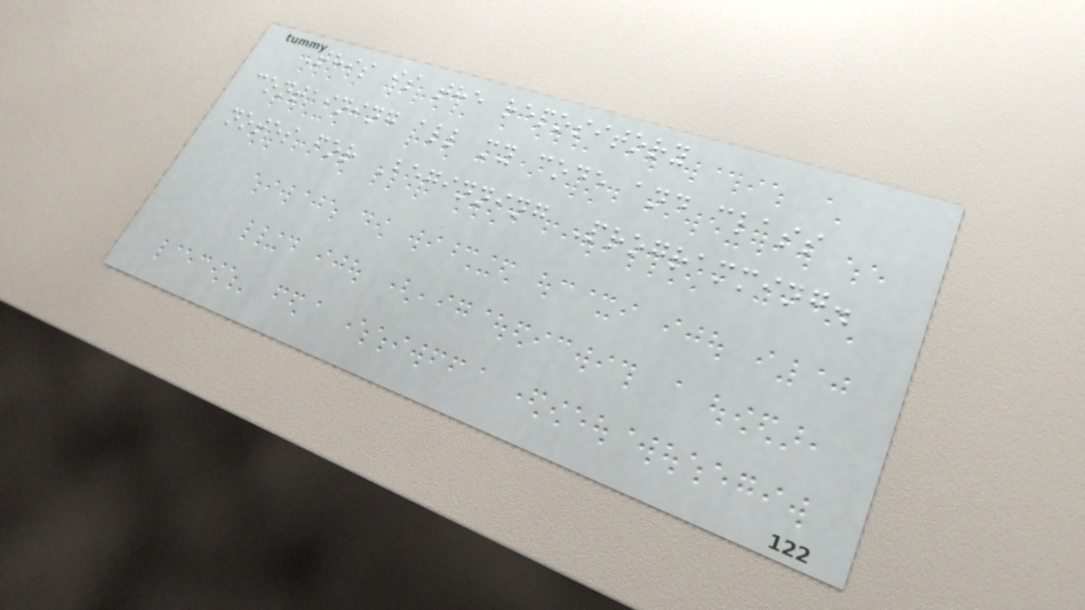This is the repository
containing all my code and class
notes for Beginning Programming.
